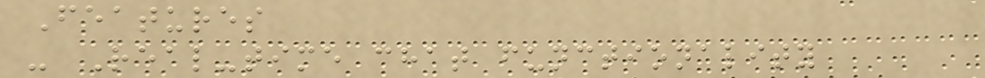Features
- Real-time chat functionality
